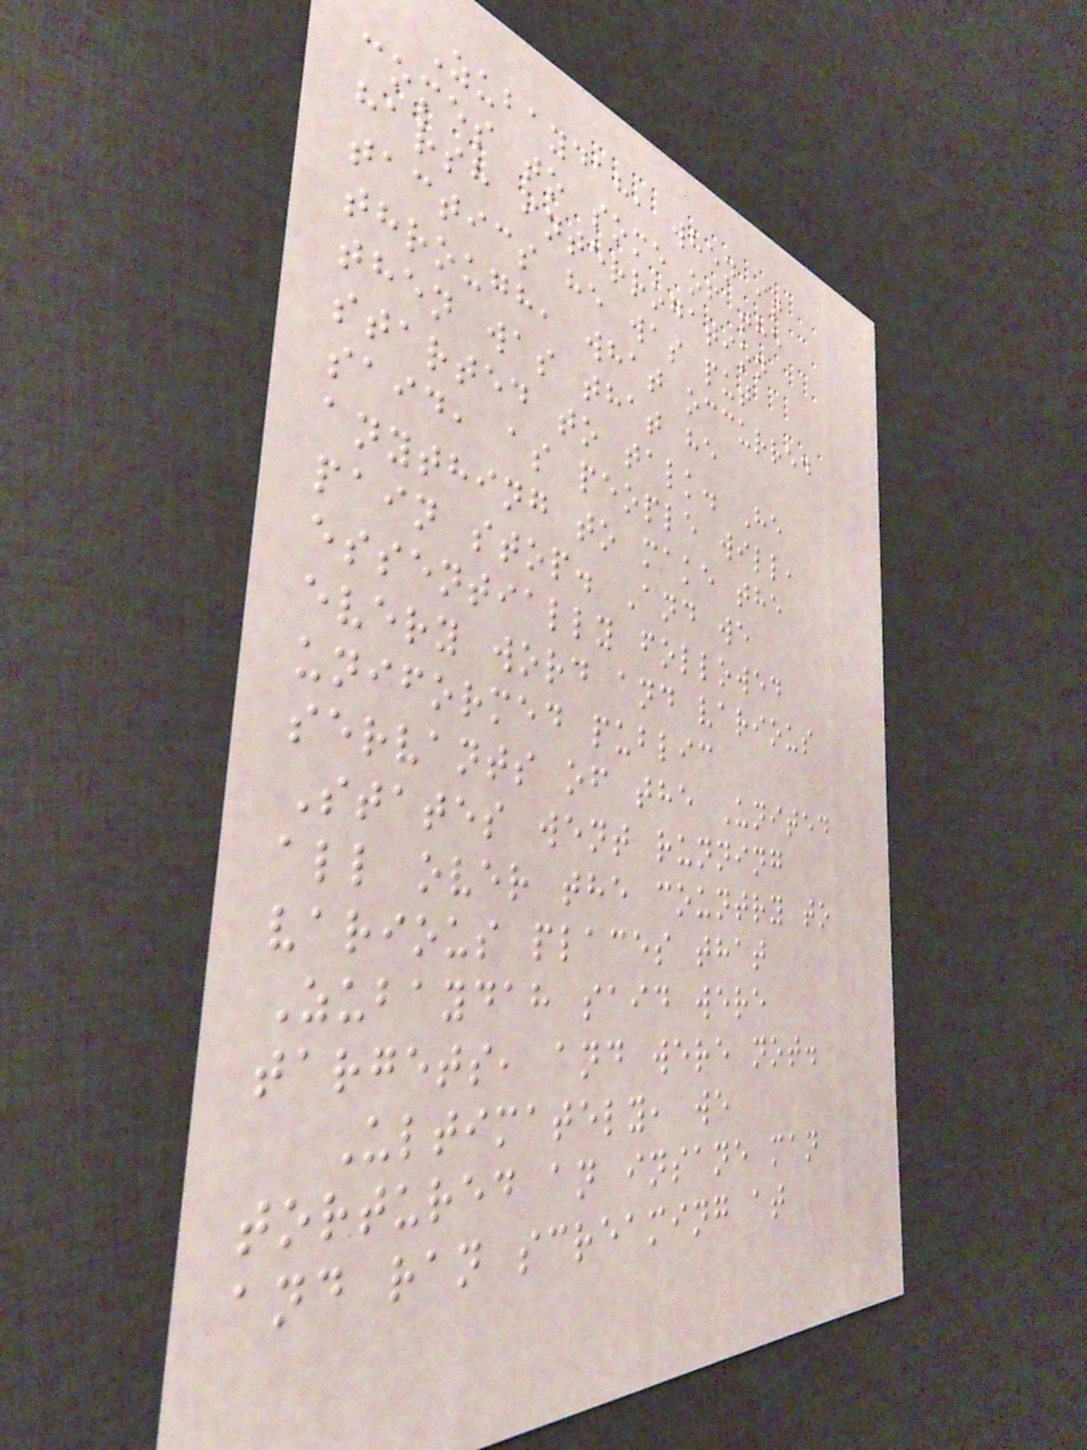Zubaydah, when it
comes to some of the
harsh interrogation
tactics he was put
through, what occurred
then was that he
started to talk. He
said, as people will,
anything to make the
pain stop. And we
essentially followed
every word and various
uniformed public
servants of the United
States went running
all over the country to
various places that
Zubaydah said were
targets, and were not.
Ultimately, we
tortured an insane man
and ran screaming at
